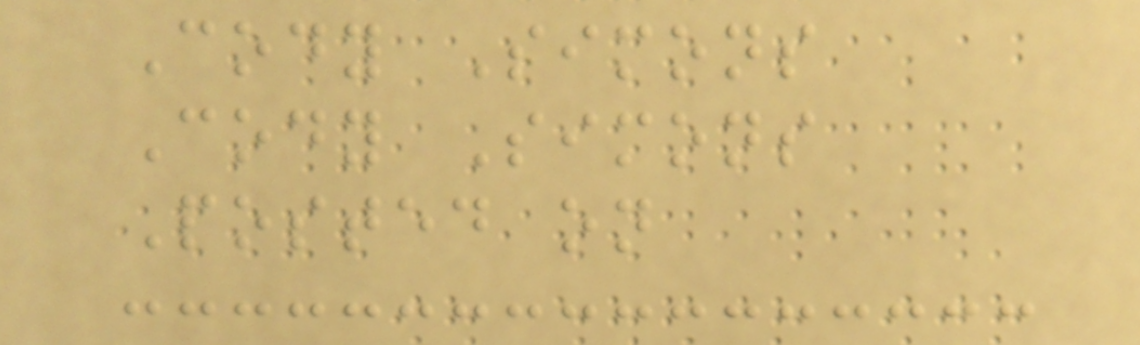Cody Simons
Cody Simons
Posted on
